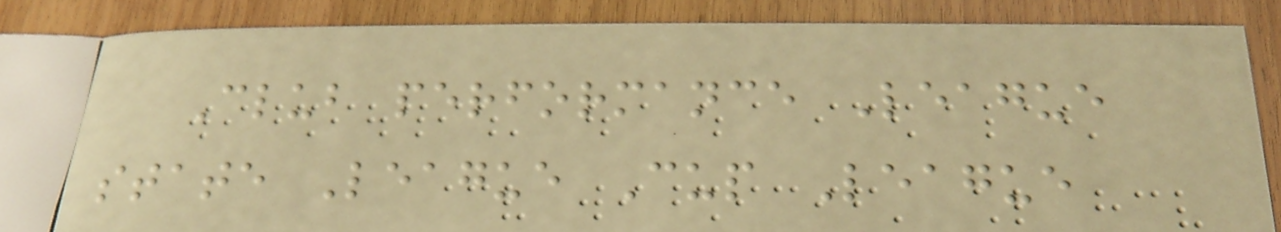Club performance League
state League Cup League
